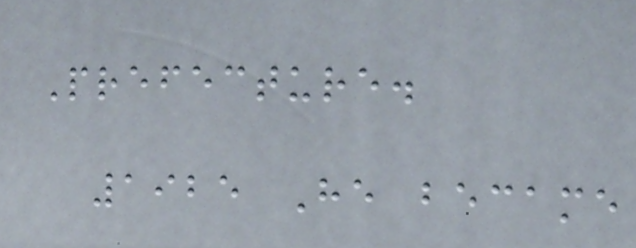Prefecture.
1925 He became
